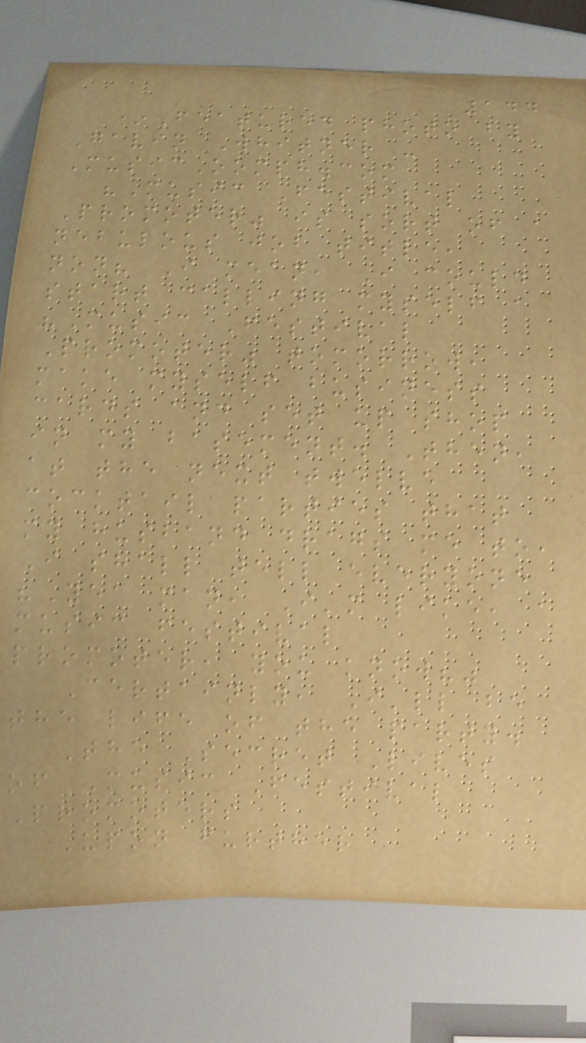144
*Featured photo by
Gavin Whitner -
MusicOomph.com
"Music Festival
Promoter" is sort of a
nebulous job title,
non? I mean, I could
start calling myself a
"Music Festival
Promoter" tomorrow,
make myself business
cards and set up shop
in my basement. Then,
at the next twelve
cocktail parties that
my husband drags me to,
I shall tell everyone
"Yea man, I'm like, a
music festival
promoter, you know?"
Certainly, I'll be
the life of the party.
The Secret Lives
of Music Festival
Promoters
Upon further
